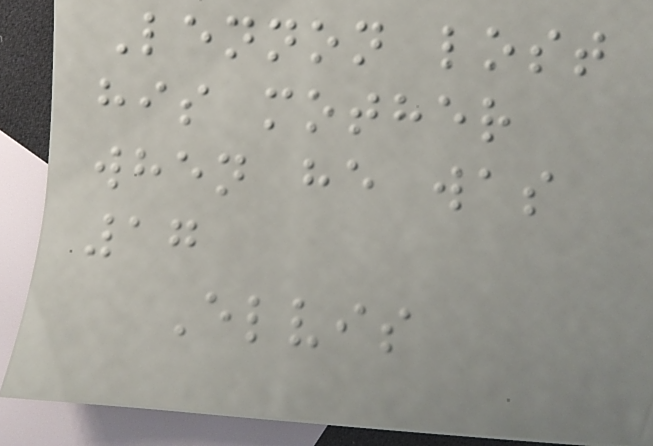Lennon lost
his mother
when he was
17
Elvis
